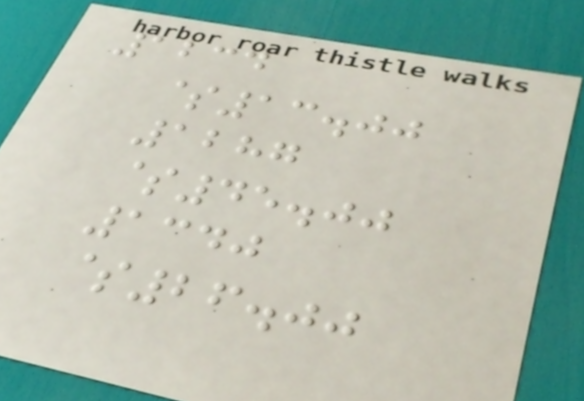1234
$13.00
1287
$45.00
1340
$26.00
